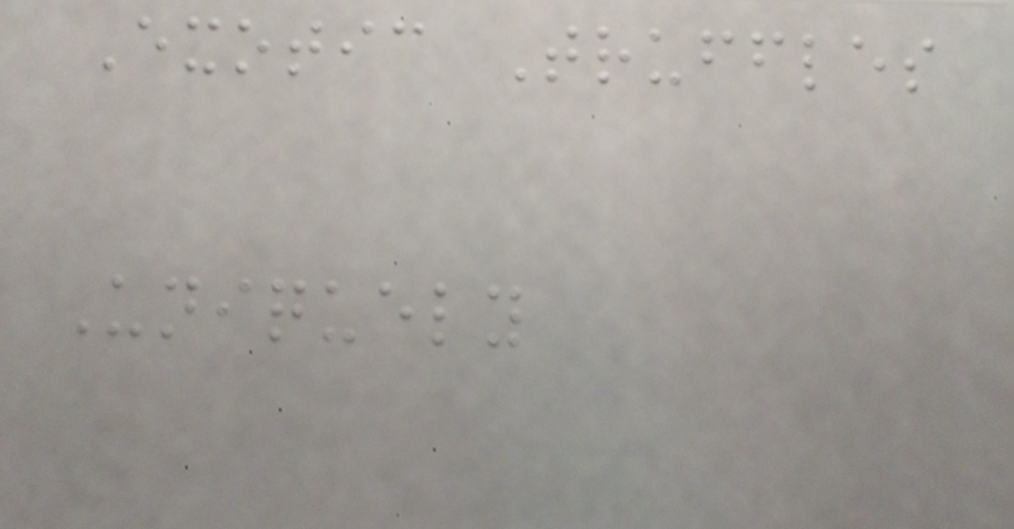Exotic Truffles
Uniquely
